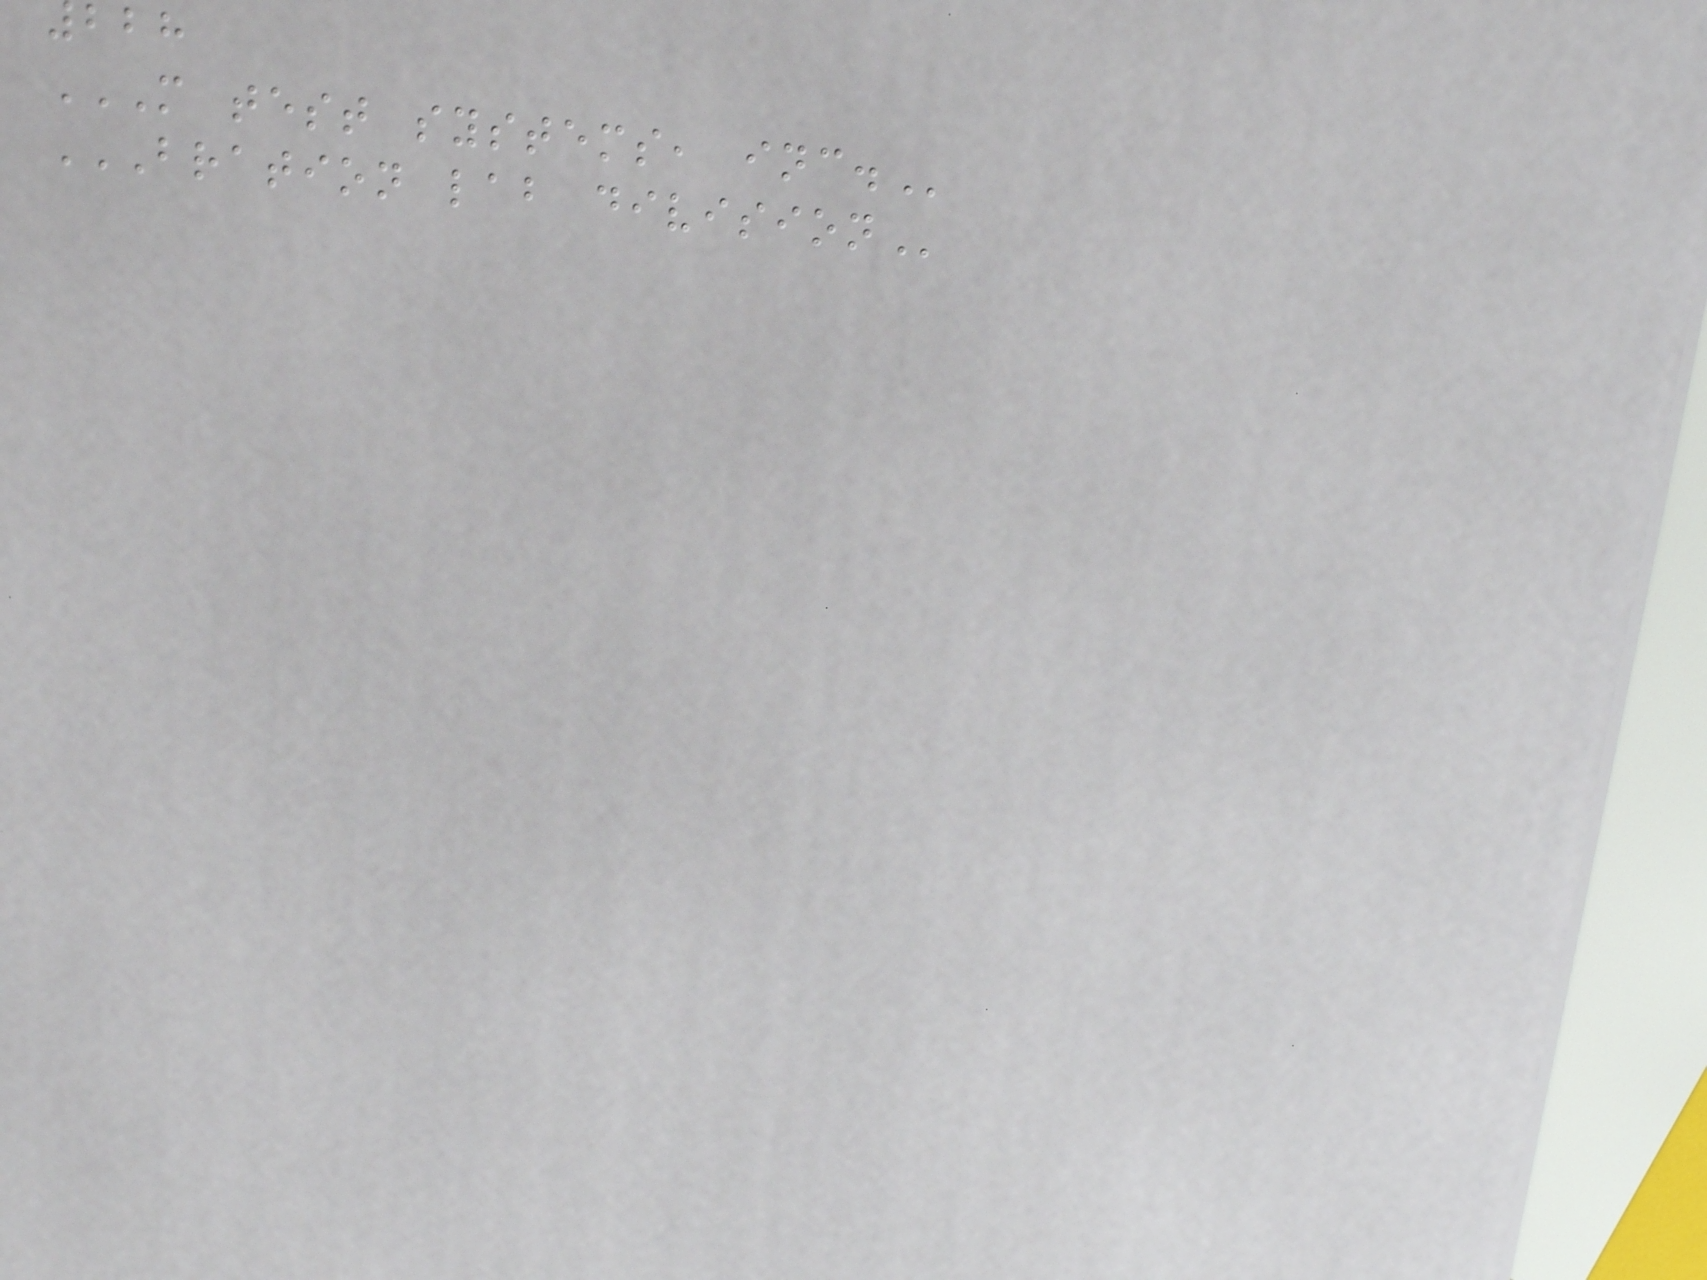M TEST SYSTEMS, INC.
BRATION LAB DIVISION
